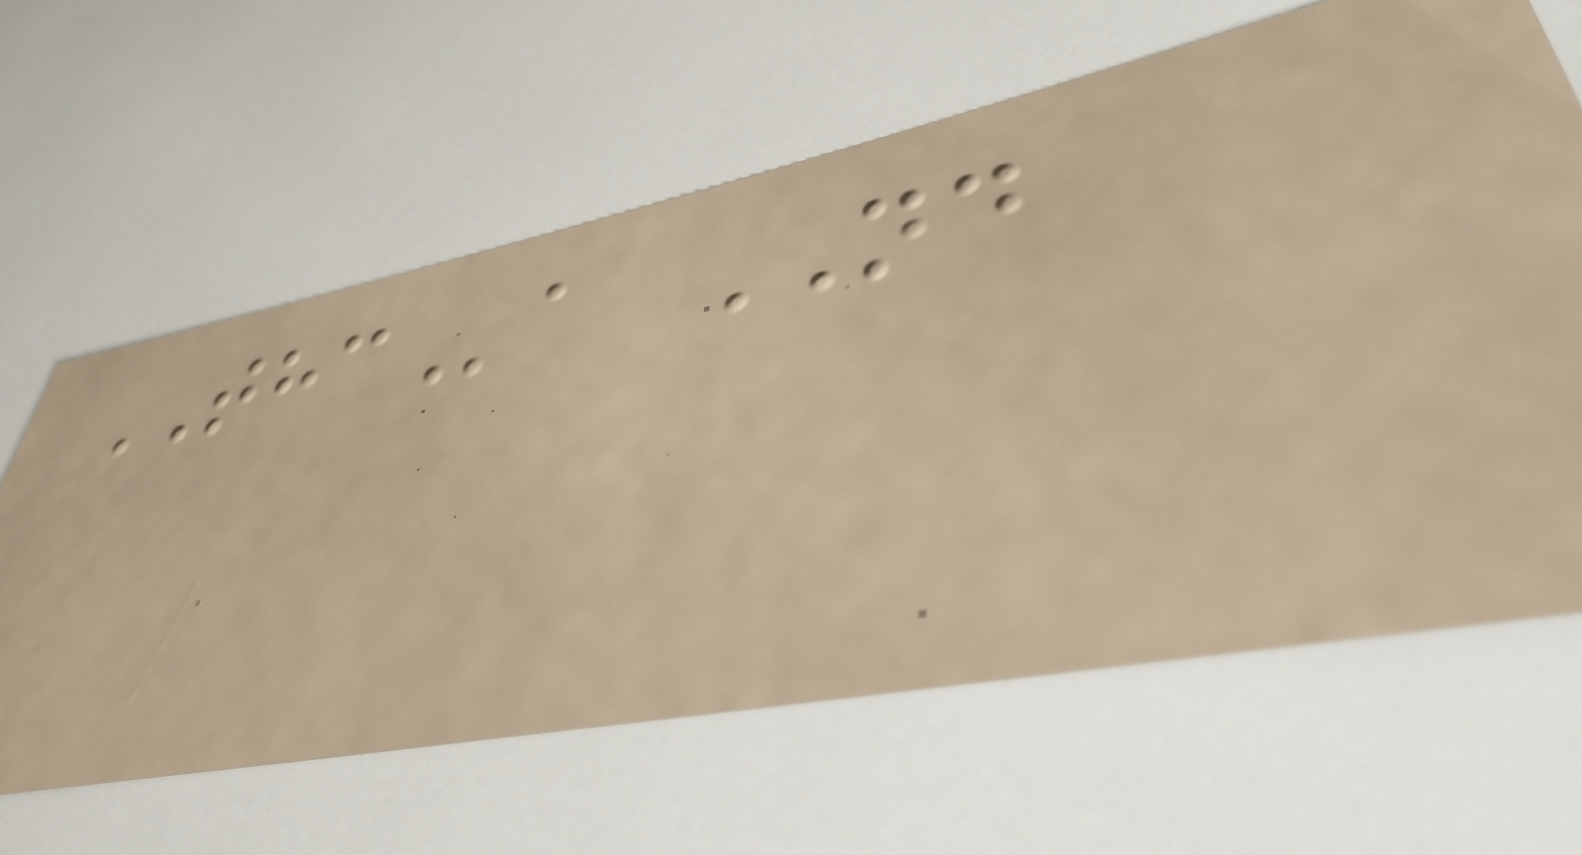THCa ND
